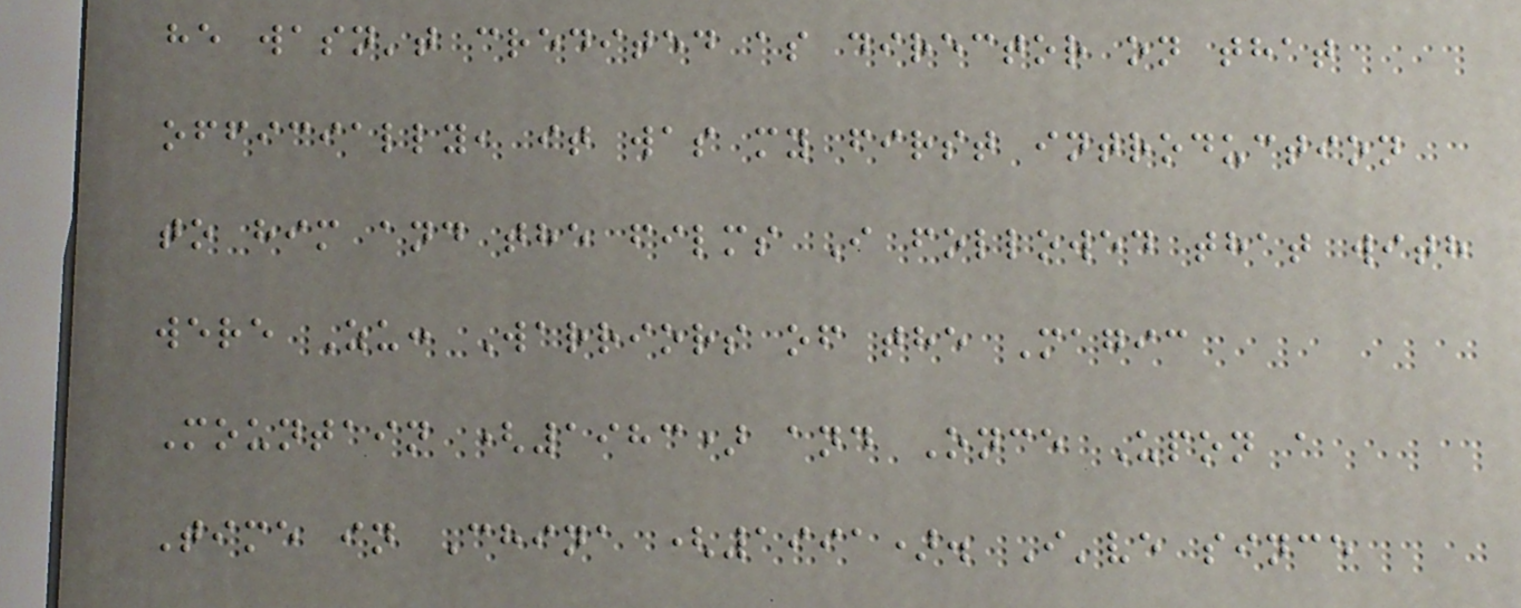he wasn't credited as director on that
officially, it was my first introduction
to him and the films I followed that with
were Zu: Warriors of the Magic
Mountain (1983) and Once Upon a
Time in China (1991). I've since
